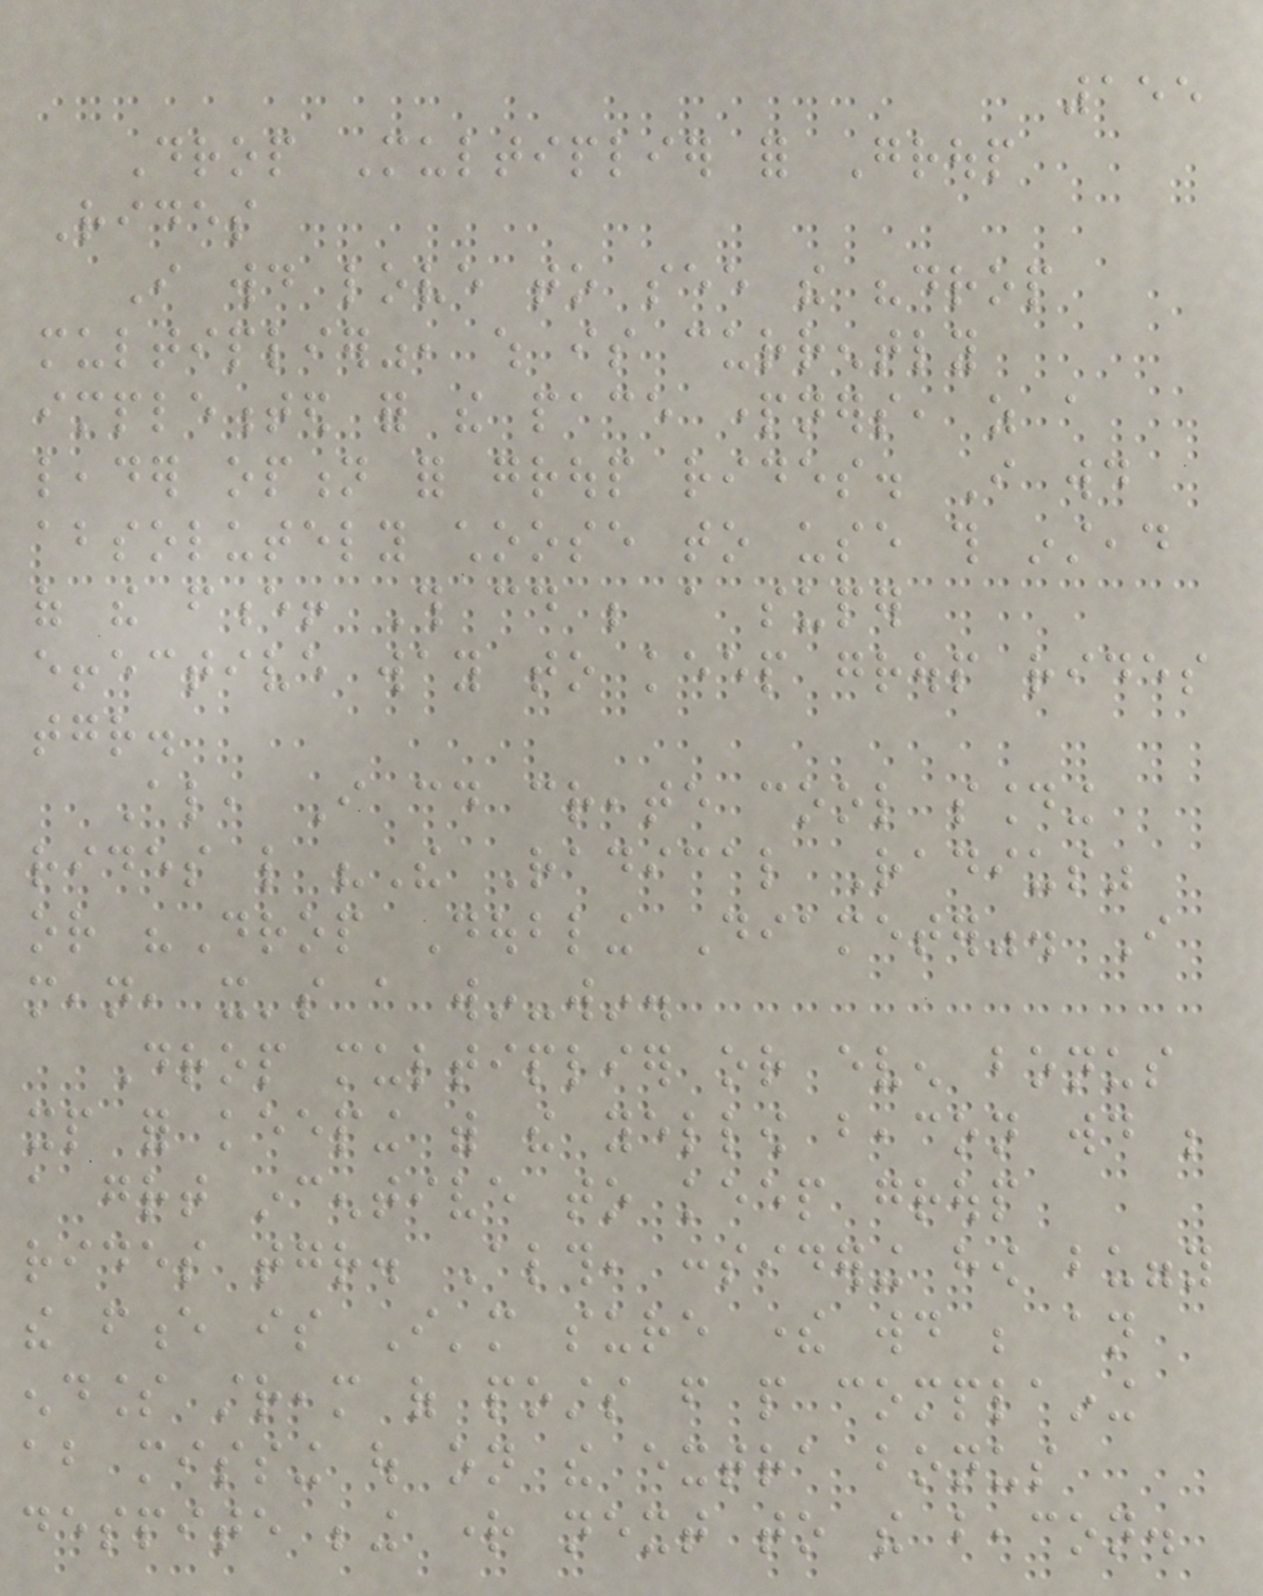155
Drop Multiplier for Group
Rides
I would love to see the "drop
multiplier", which is currently
implemented for the pace partners, as a
leader option for group rides. I would
absolutely choose to use this instead
of the fence! This could be a super
effective way to keep group rides
together.
Also, I could create cool sounding
rides like "The Radical Radius"
or "Drop Doubling Diameter". I
mean, it's a win-win.
Drop multiplier or even bonus
xp for keeping with the yellow beacon would be
a great incentive to keep group
rides together. Although, considering how buggy
the fence is I'm sure there would be an
endless stream of posts from people complaining
about missing out on the extra bonus
despite being right next to the beacon.
